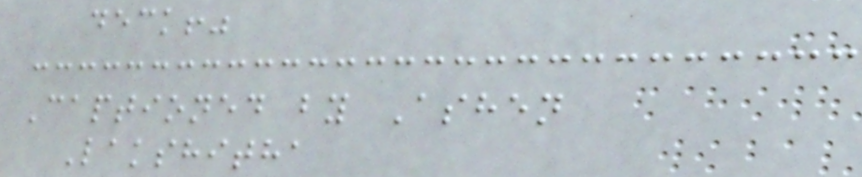deck!"
Captioned by Ashen
Lakshitha
